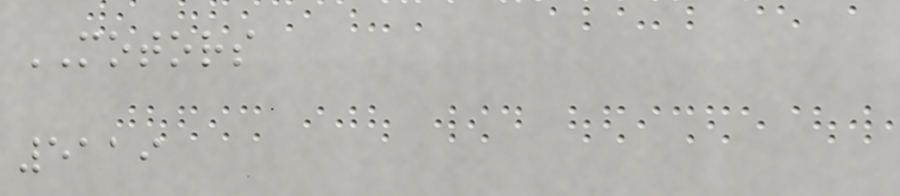MOTORS
5119
